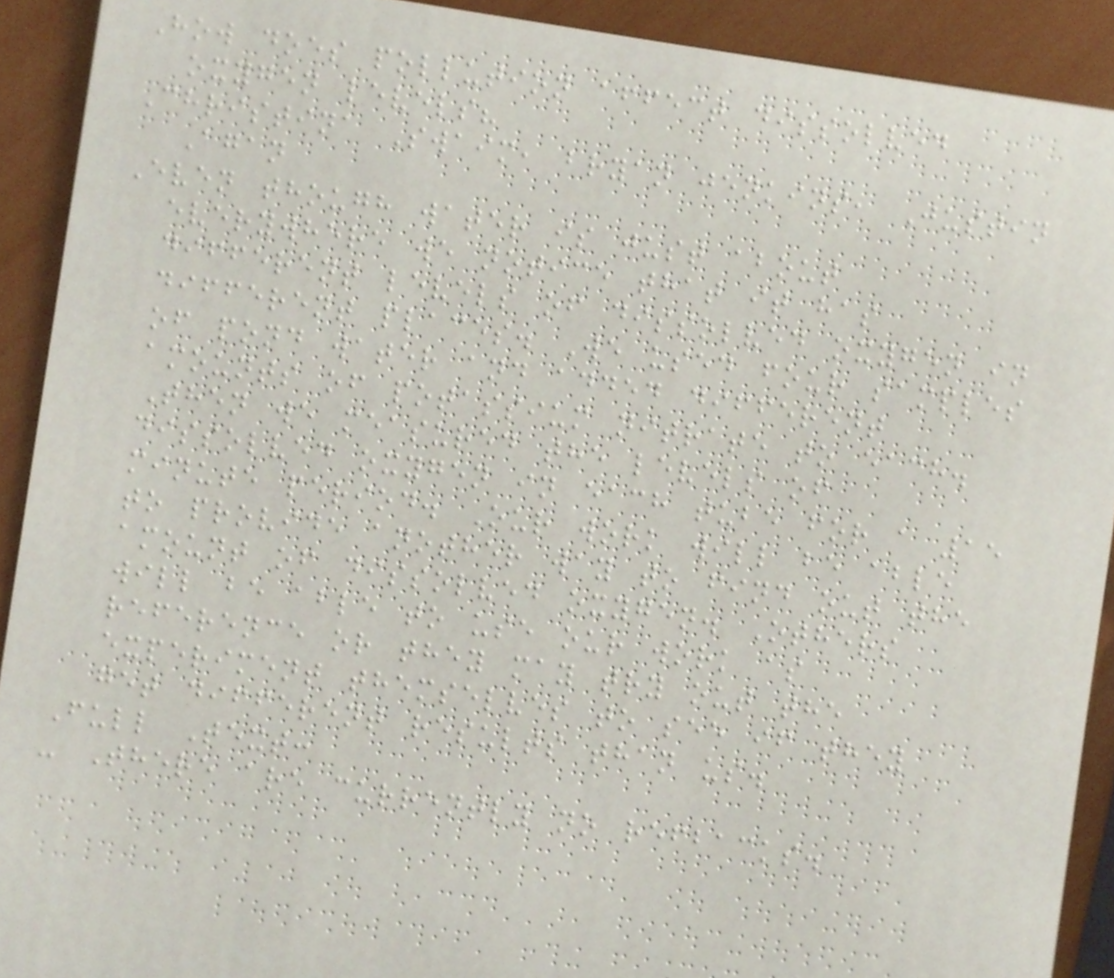How does pollution affect dissolved
oxygen levels?
Christina Swaim, bryan jenkins, Justin
Agan
Even though water is just about
everywhere we notice that it has
different levels of dissolved oxygen in
different places. We used four samples
of pond water and added different
amounts of potassium nitrate to each.
Then we measured the levels of
dissolved oxygen in each tube for a 15
minute period. Our work will be able
to provide another way to find out the
amount of dissolved oxygen. Others
will be able to use our work as
reference or they may try out the
experiment themselves to see if they
get different results than us.
Full Text:
- There are currently no refbacks.
